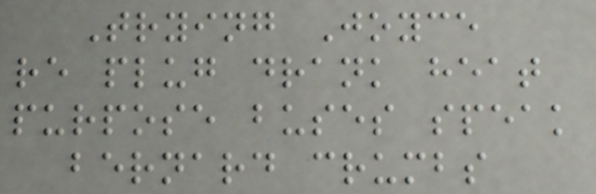Trying Joyce
re plug drank heat
purpose buses speak
bernard crumbs
